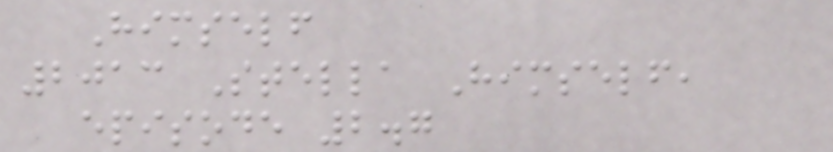Himself
2013 Stella Himself,
episode 2.7
